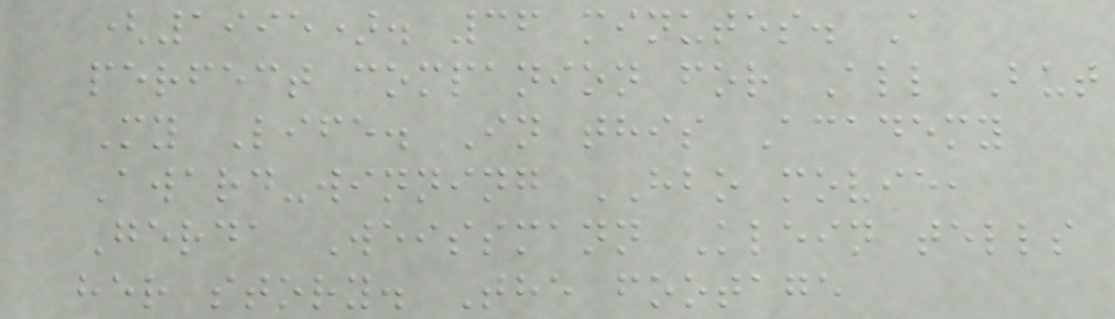(1995). 36 minutes. A
perfect companion for All But
My Life. In this Academy
Award-winning HBO movie,
Gerda Weissmann Klein tells
her story. The footage
